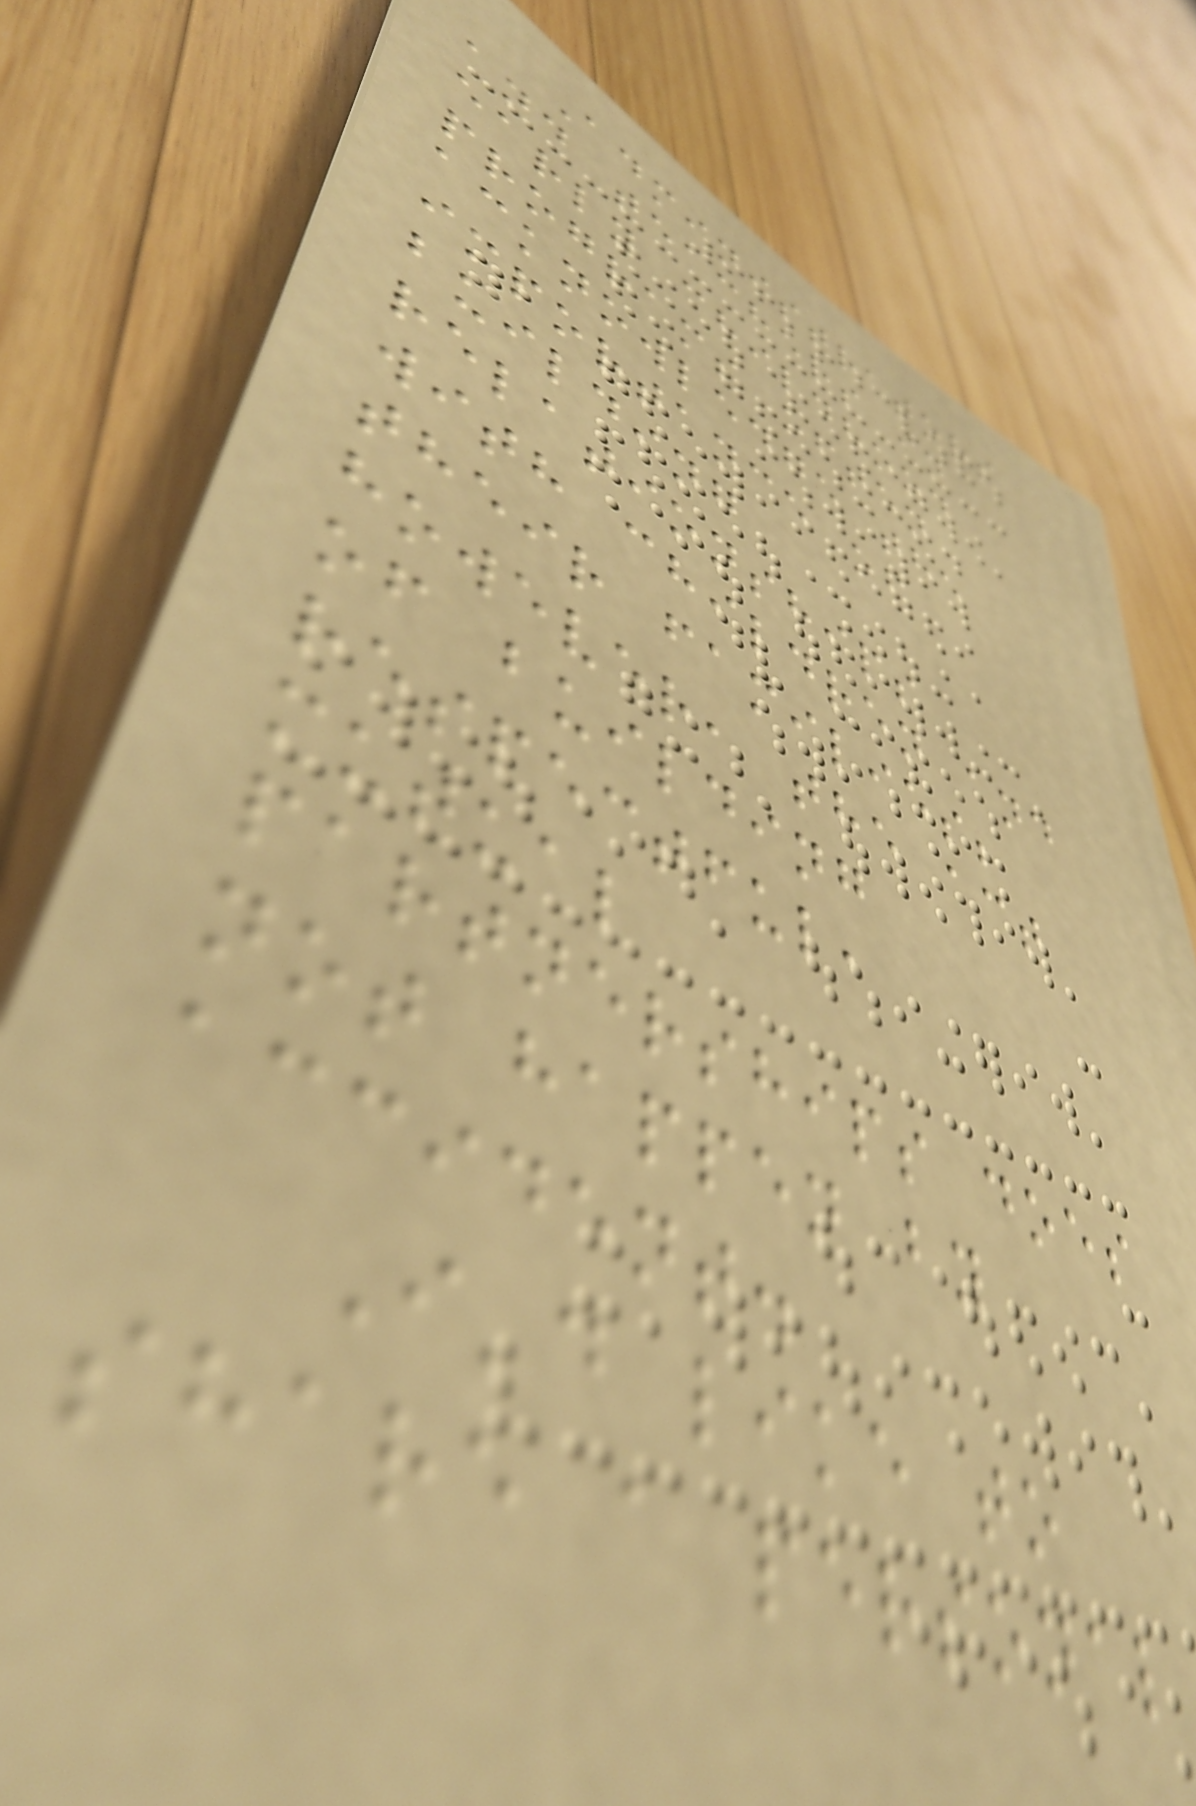Administrators
and teachers in
early childhood
programs often
acknowledge the
importance of
building
relationships
with children and
their families;
however, the act
of building
respectful,
mutual
partnerships does
not happen by
accident.
I'd like to
share a personal
